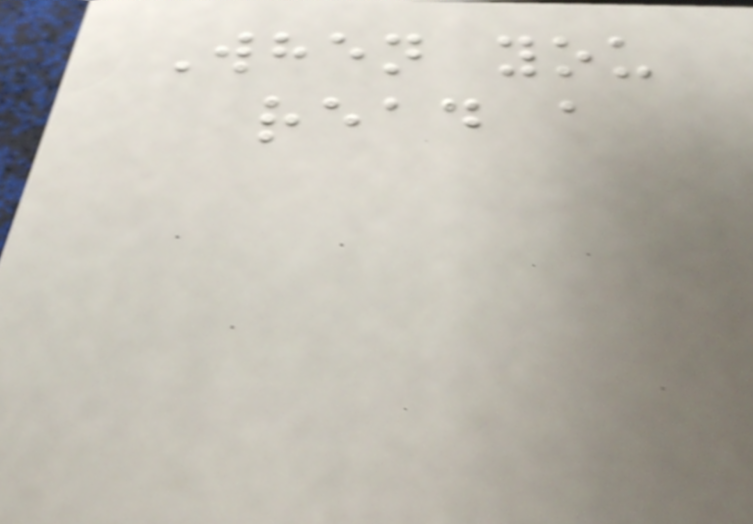When you
read a
